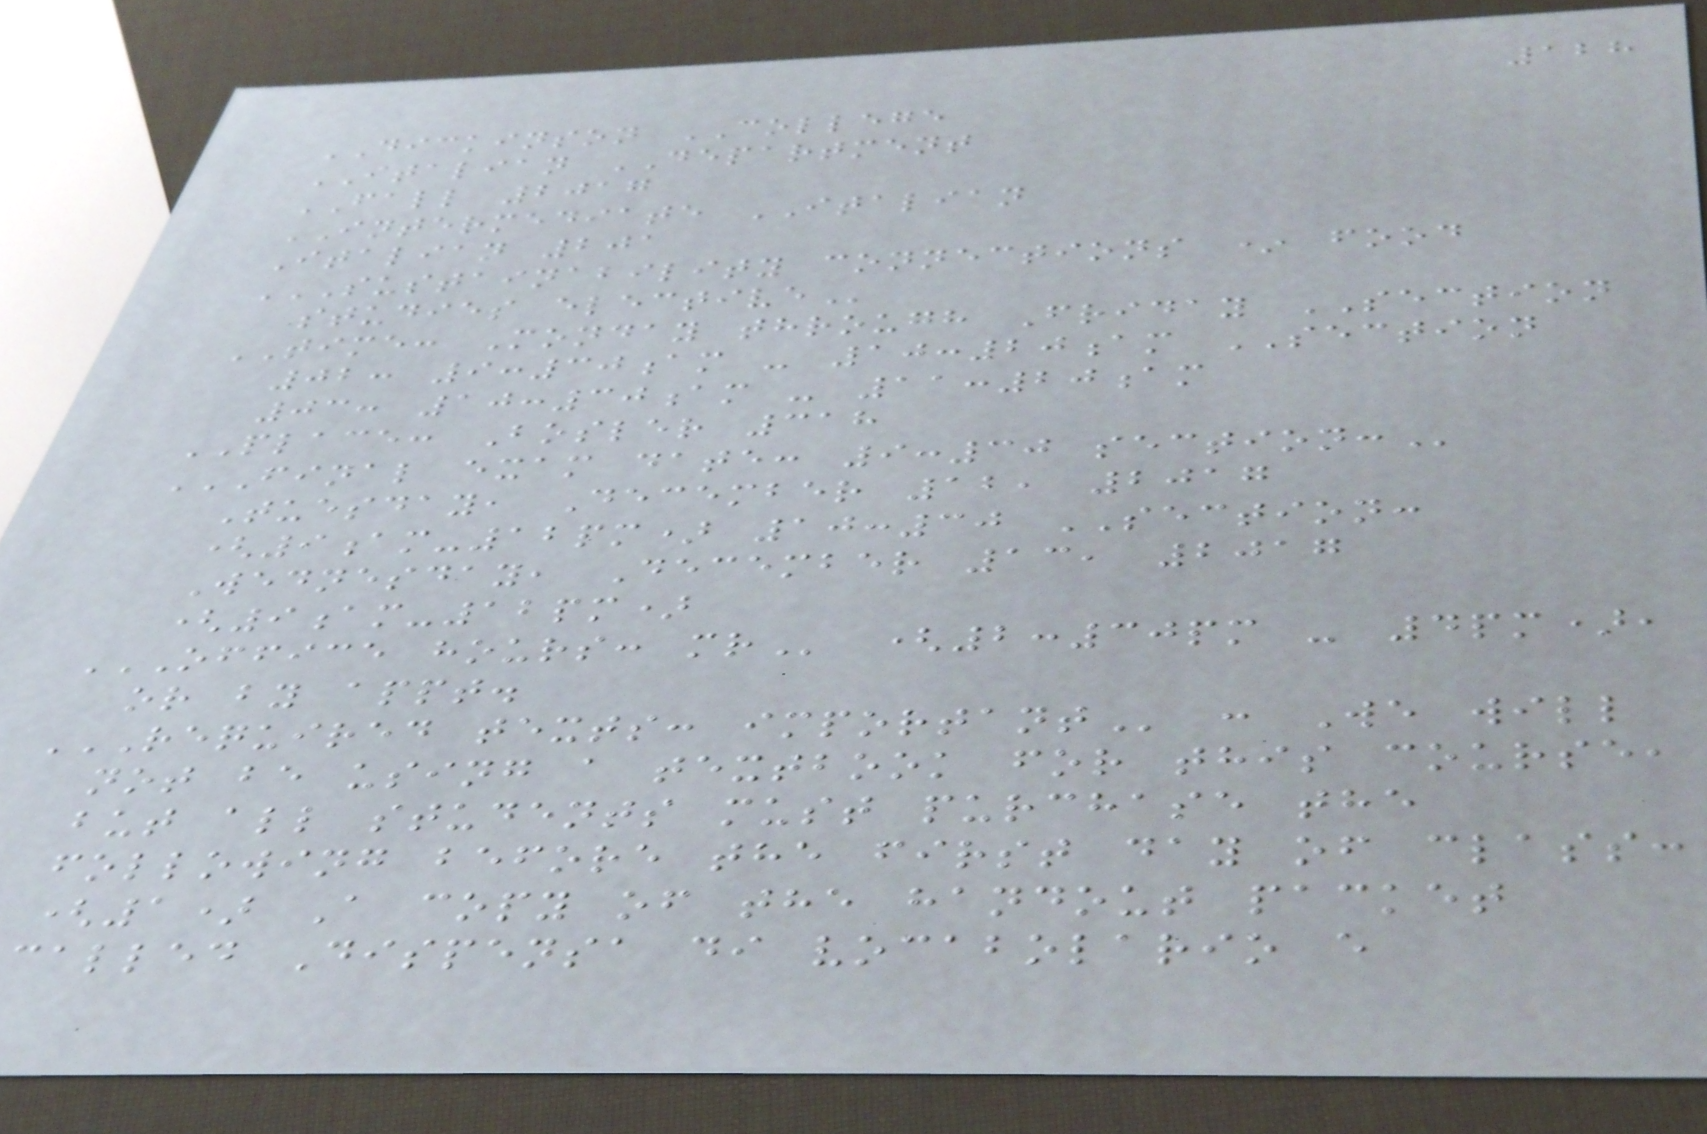128
DICKINSON COLLEGE
ITALIAN DEPARTMENT
FALL 2017
INTERMEDIATE ITALIAN
Italian 201
SUSTAINABILITY CONNECTIONS * FOOD
STUDIES ELECTIVE
TIME: Monday through Friday SECTION
02: 9:30am - 10:20am SECTION
03: 10:30am - 11:20am
PLACE: Bosler 318
FINAL EXAM DATE: 9:30 SECTION:
Tuesday, December 12, 2017
(9am-12pm) 10:30 SECTION:
Wednesday, December 13, 2017
(9am-12pm)
OFFICE HOURS: MR (2:30pm - 4pm),
or by appt.
REQUIRED TEXTS: IMPORTANT : We will
not be using a textbook for this course,
but all students must purchase the
following before the first day of class:
(1) A copy of the handout packet
called Dispensa di vocabolario e
